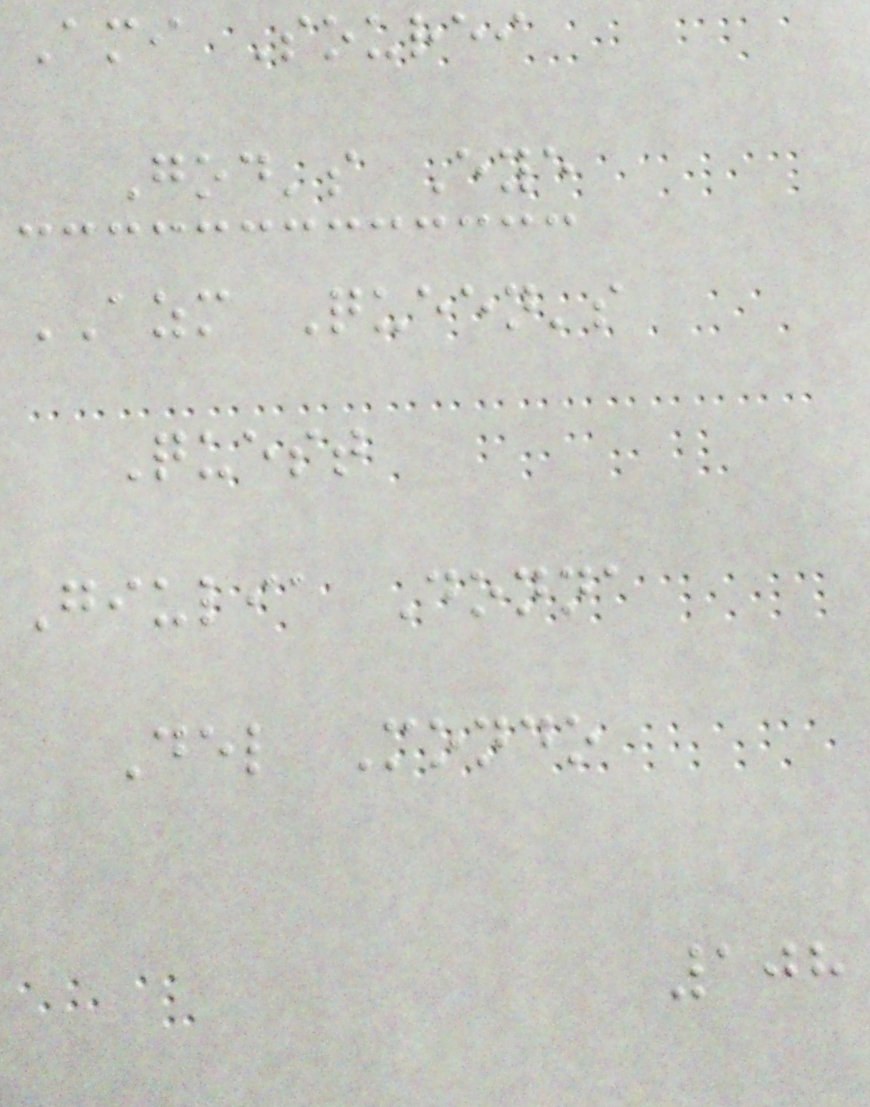Ami Sourei
God's Eye
AZM Queen's
Quest
Giulia Donna
Del Mondo
108
